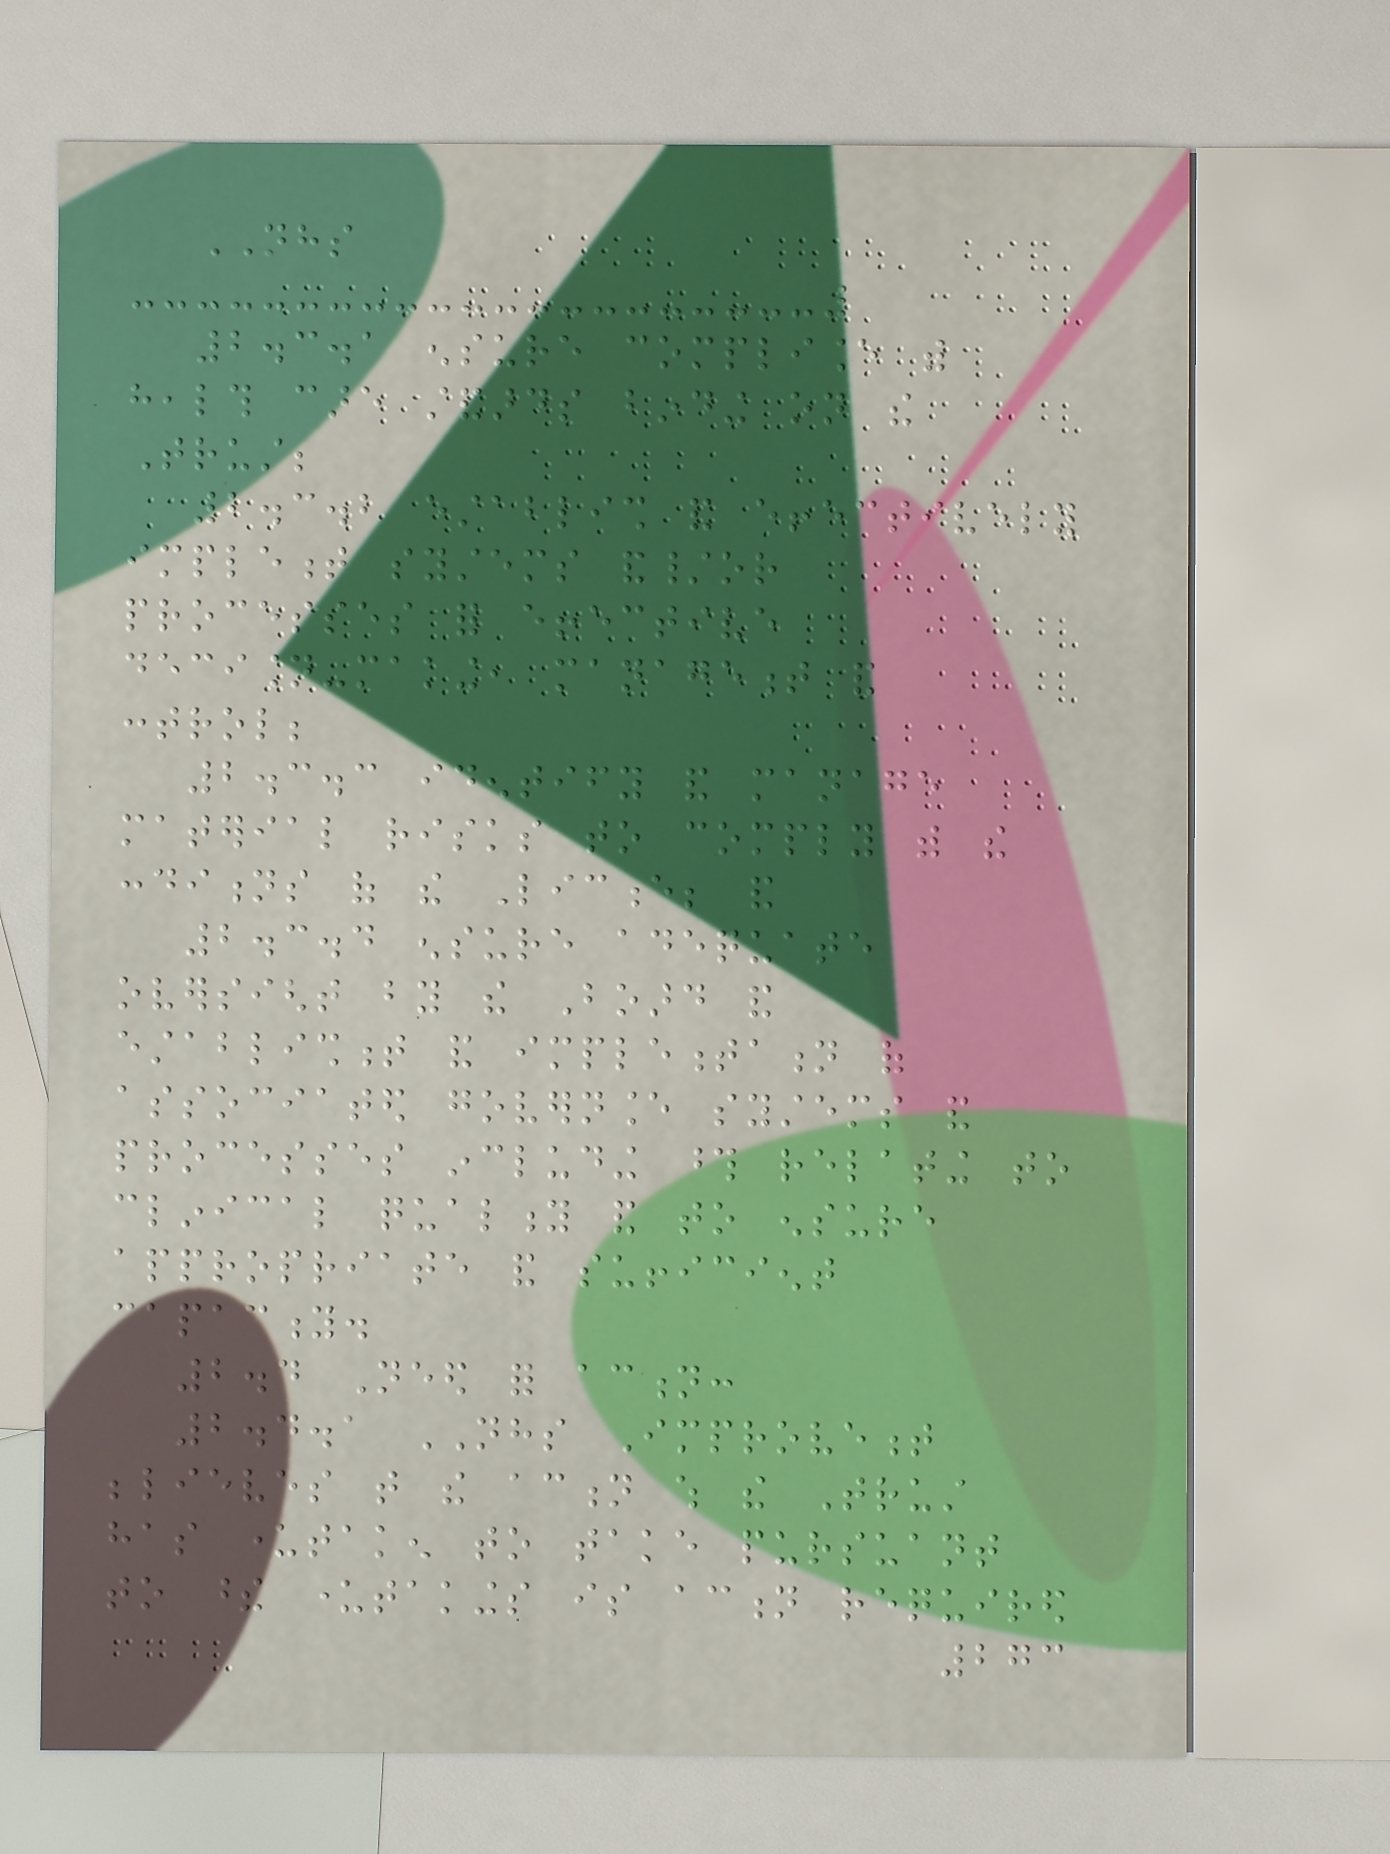NHS
2.3.1 ensure compliance with
health care standards binding on the
Trust;
2.3.2 establish and effectively
implement systems and/or
processes for effective
decision-making, management and
control;
2.3.3 identify and manage
material risks to comply with the
conditions of the Licence; and
2.3.4 ensure adequate
oversight by the Board and
establishment and implementation of
associated governance systems and
processes including those relating to
clinical quality and to ensure
appropriate and sufficient
capacity.
2.4 Need for action:
2.4.1 NHS Improvement
believes that the action which the Trust
has undertaken to take pursuant
to these undertakings is action required
273
